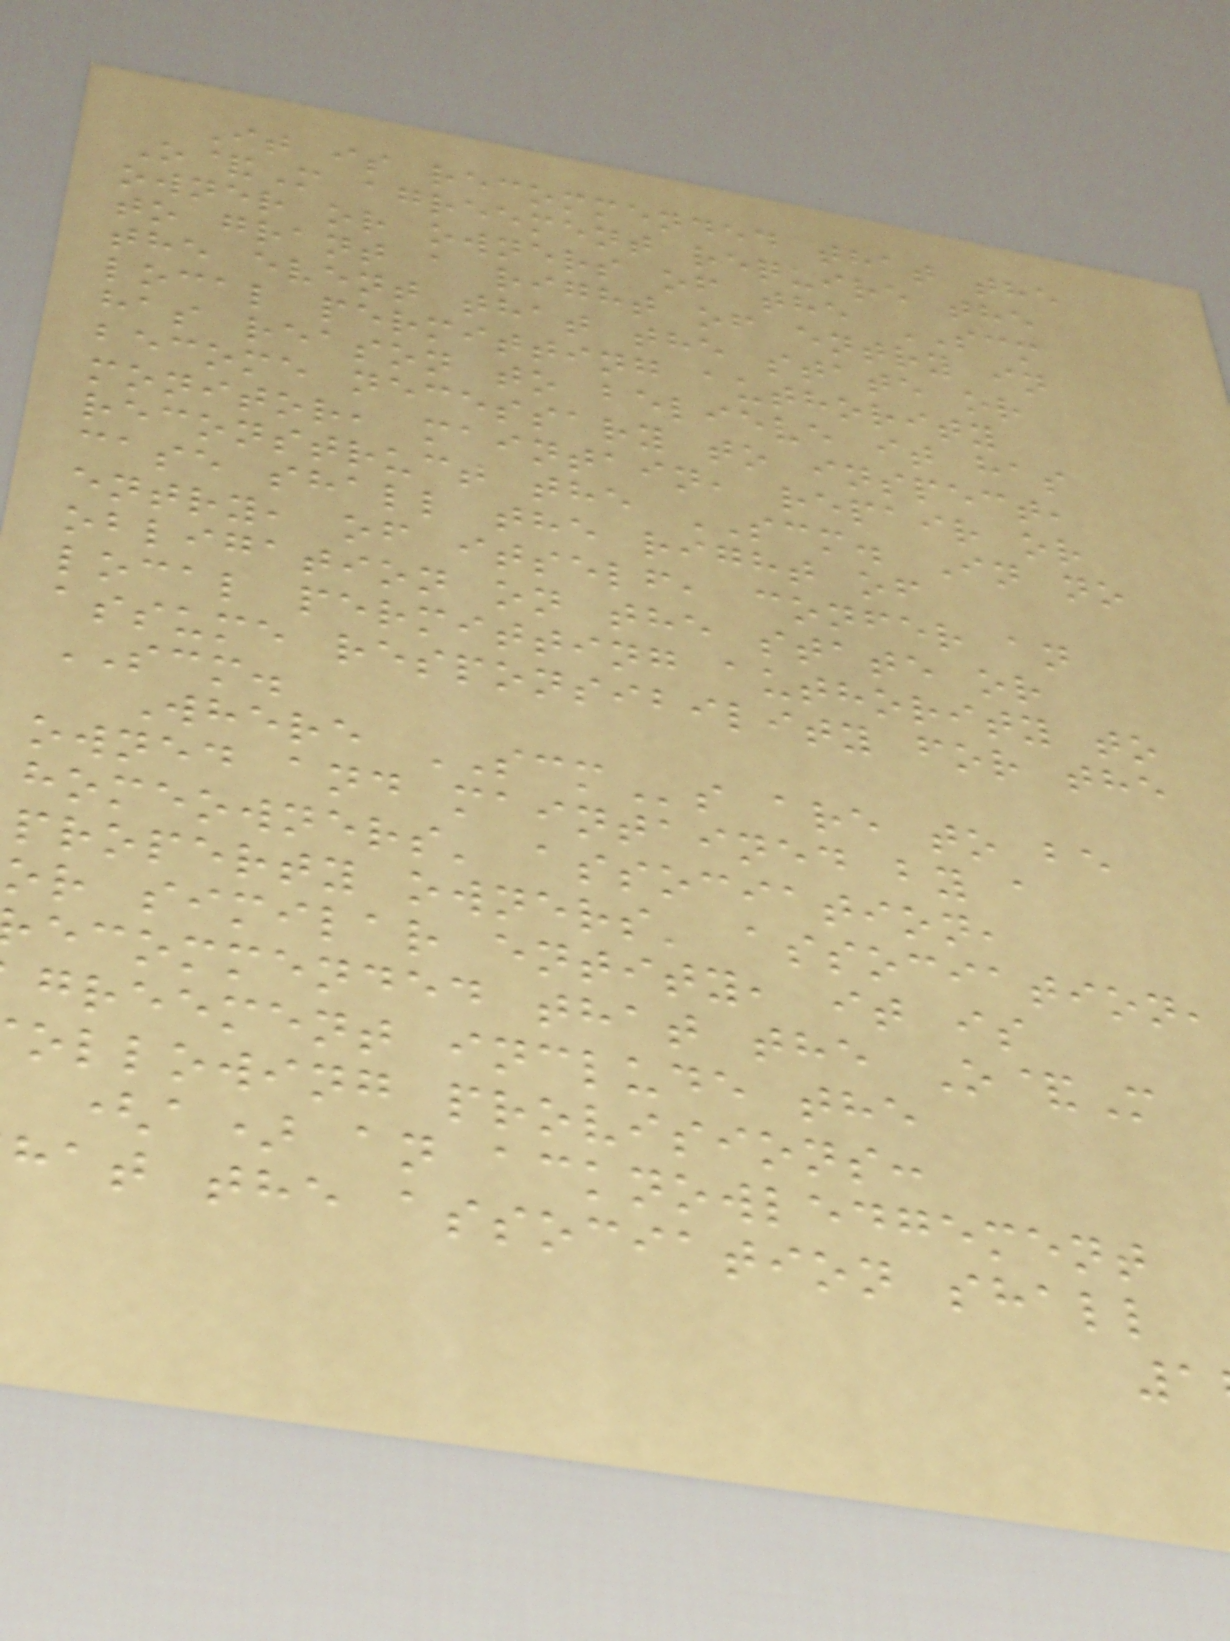It is recommended that the
O&M agreement require the
owner or owners of the SCM
to grant a right of entry in
the event that the state or
local permitting authority
has reason to believe it has
become necessary to inspect,
monitor, maintain, repair or
reconstruct the SCM. In no
case shall the right of
entry, of itself, confer an
obligation on the state or
local permitting authority to
assume responsibility for the
SCM.
Where SCMs are to be
owned and maintained by a
homeowners' association,
property owners' association,
or similar entity, it is
ecommended that the O&M
greement include the
ollowing provisions:
(a) an acknowledgement
hat the association shall
